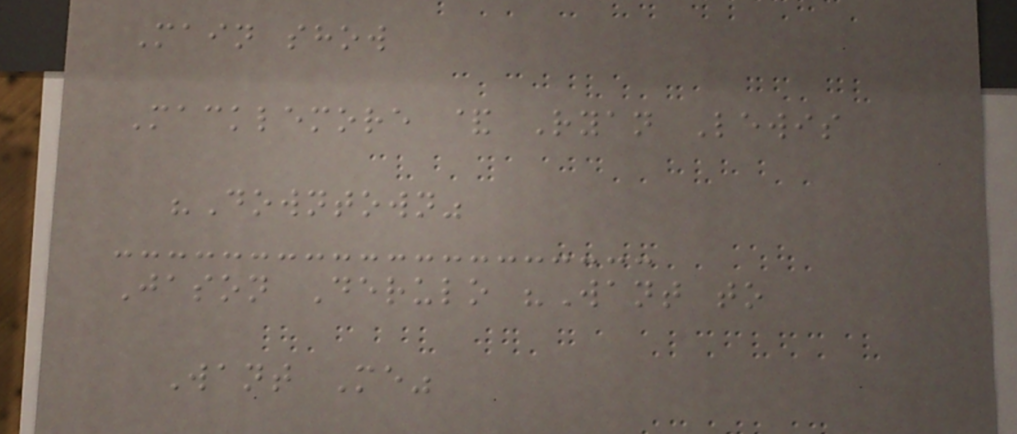Main show
Macklemore & Ryan Lewis
"Downtown"
Jason Derulo "Want to
Want Me"
